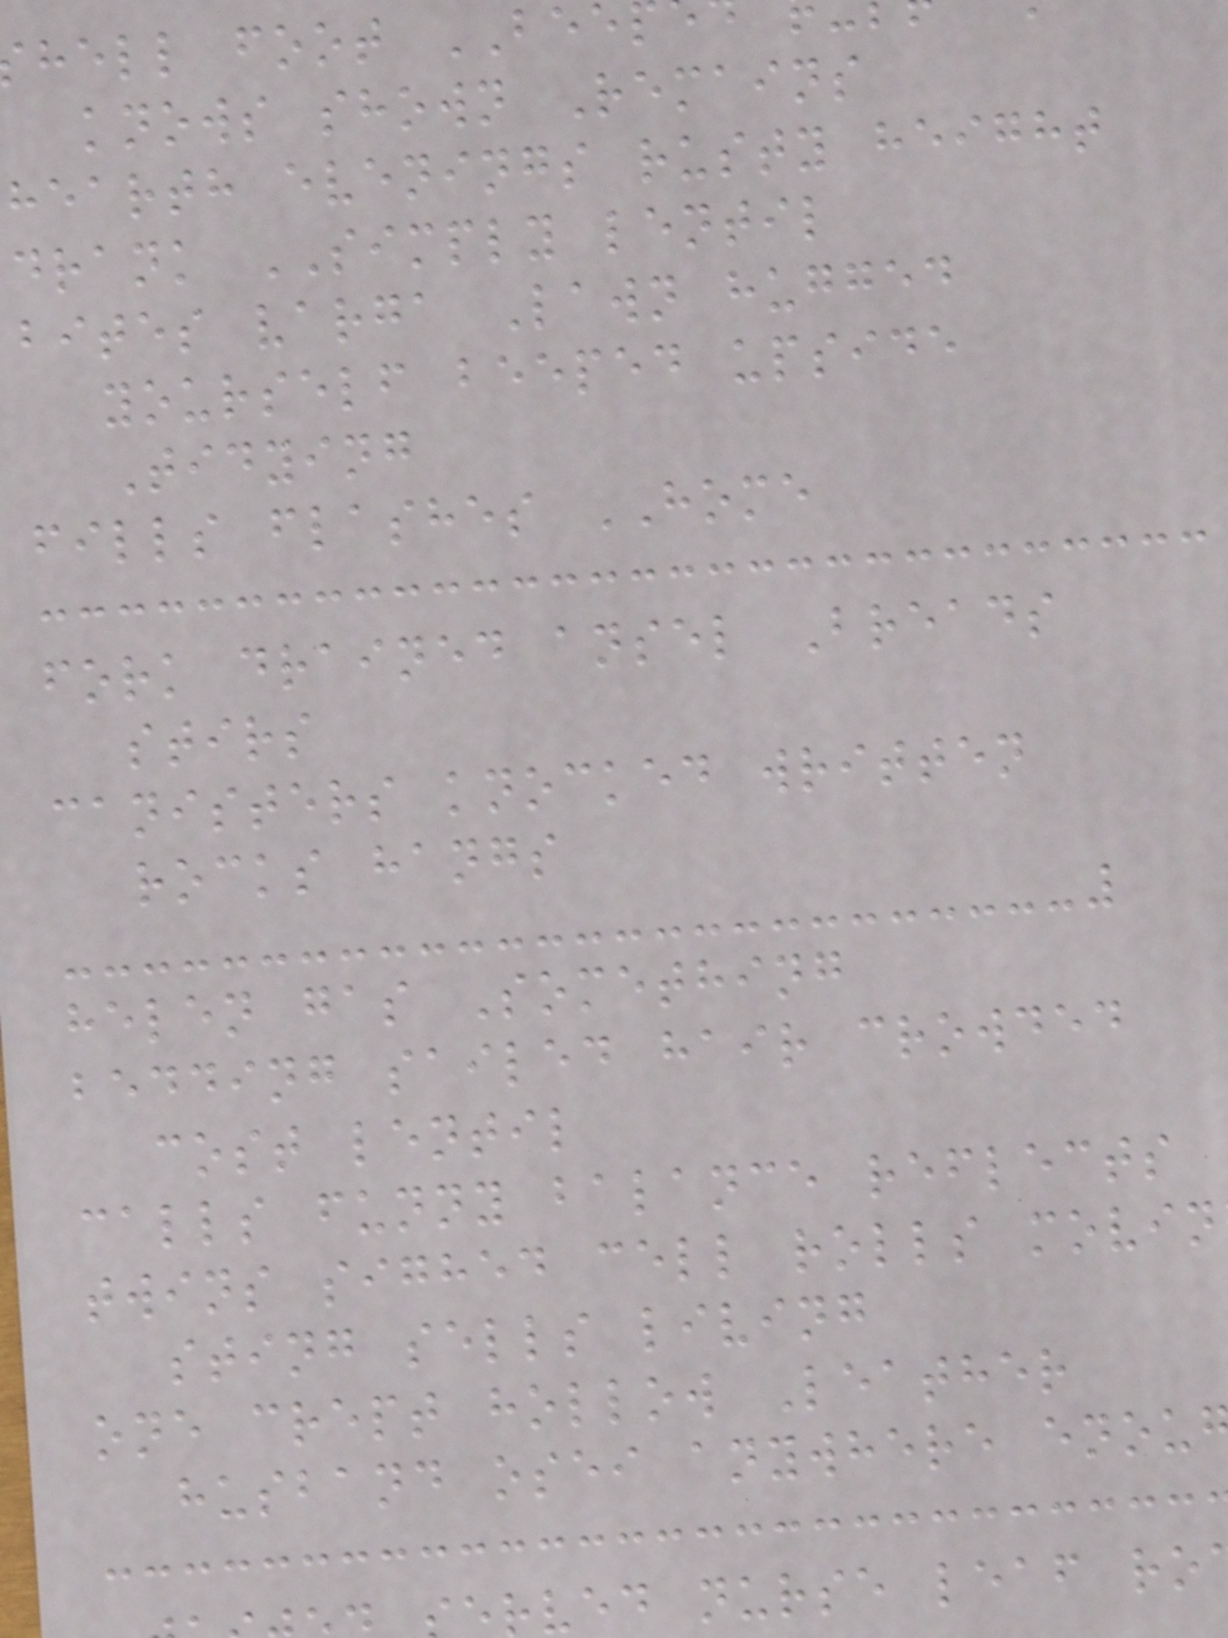hell foot BEE
knows shown Remains
hearth evenings rusty height
drank SIMPLY lentil
bites varga Lawn hugged
yourself beeped upside
Tidying
fills flashes HOME
fork drained ansel Breads
stirs
canisters knocked written
rocks hangs
helen gas Something
bedding sailed hair crowded
cost lentil
calls funny balance reflects
twins sighed cell rolls movin
sting sells living
one crept hollow Leather
husband osei anywhere enou
ved nurse leaf ro
